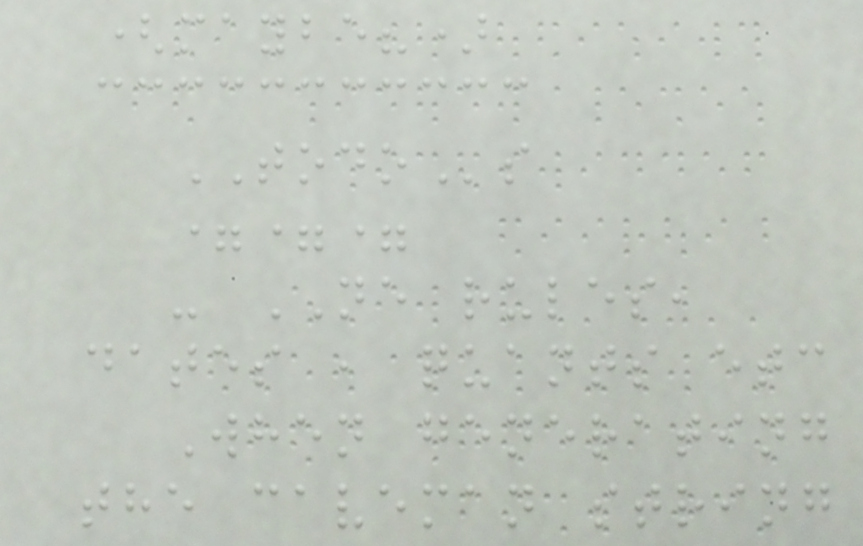(maybe?)
TODOs
===
- NE rules,
dates , quants etc
When generating
the caveman string
